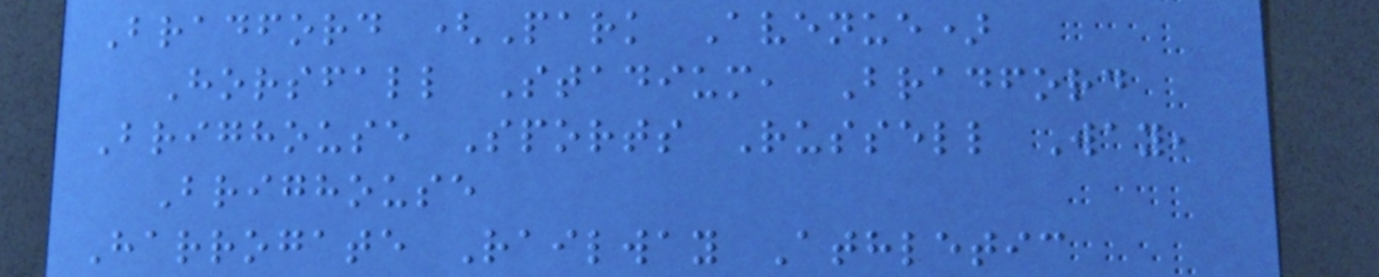Bradford (Park Avenue)
Horsfall Stadium, Bradford
Brighouse Sports Russell Way,
Brighouse
Harrogate Railway Athletic
